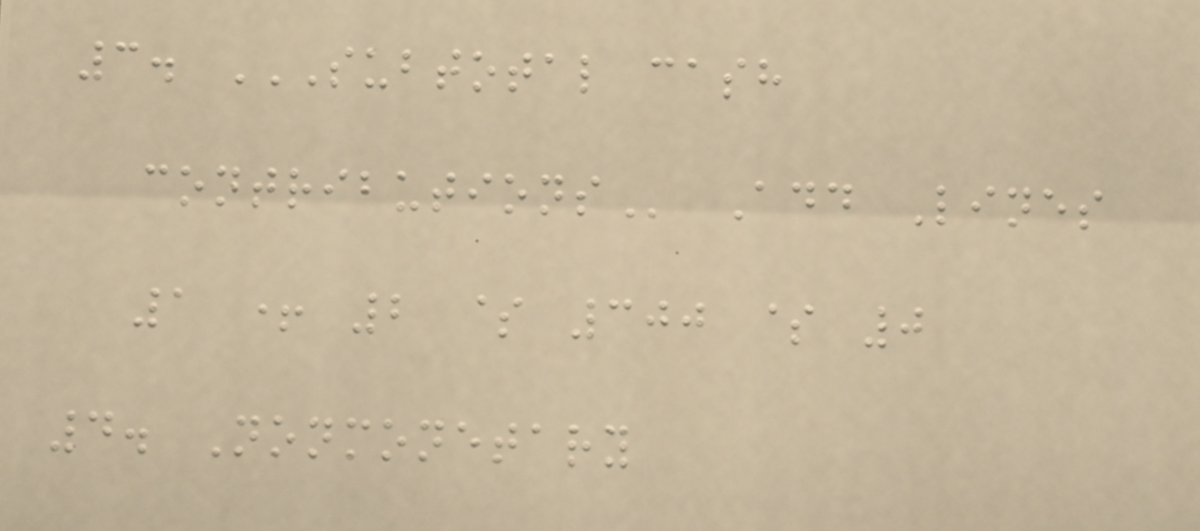3. SUBTOTAL CASH
CONTRIBUTIONS Add Lines
1 + 2 $ 300 $ 0
4. Nonmonetary
